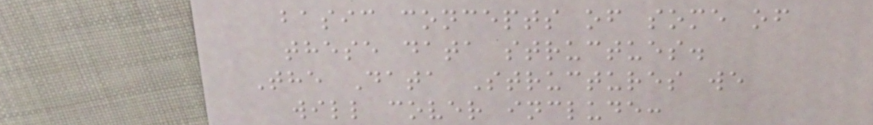basic concepts of some of
these data structues.
The Data Structures we
will cover include:
